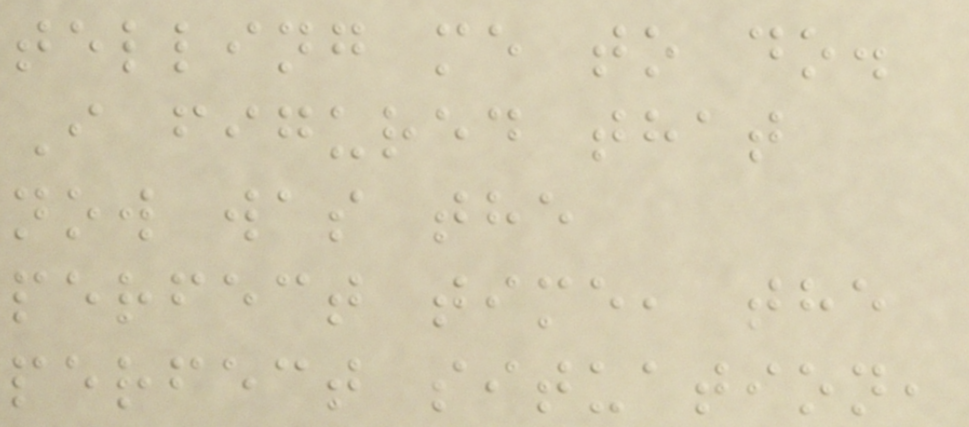telling me to do.
I figured that
now was the
perfect time, the
perfect situation,
